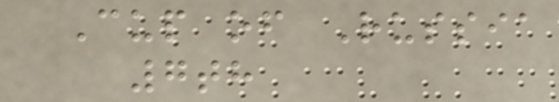Cup of Russia
7th
